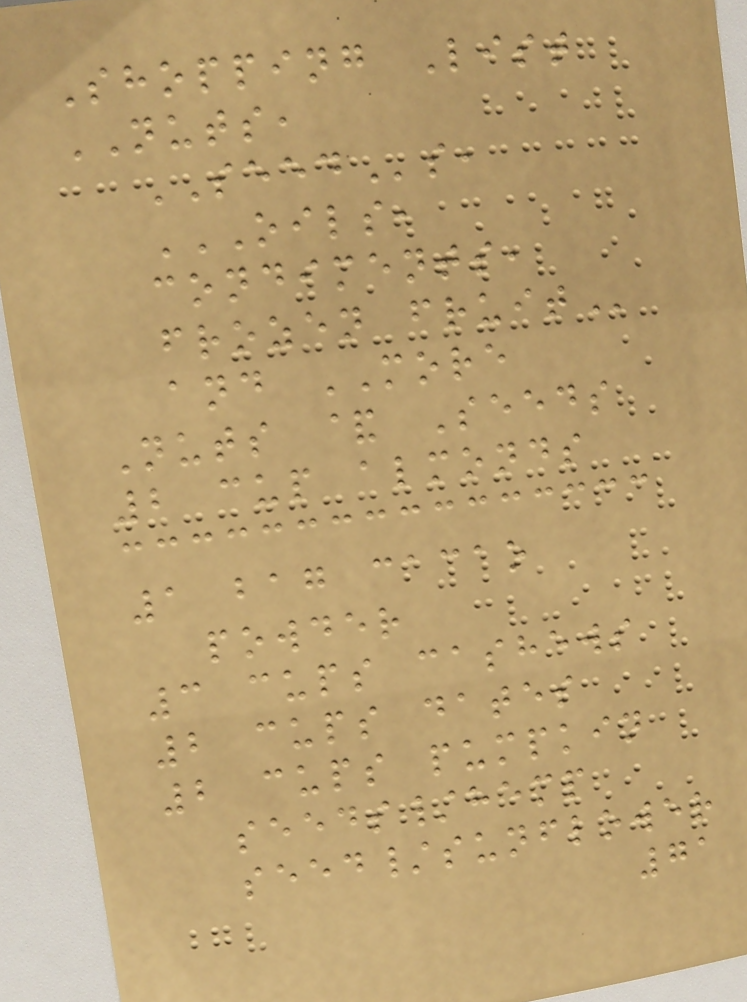Shopping List
NUTS,
SEEDs,
OILS,
CONDIMENTS,
FROZEN FRUIT
and MORE
Nuts & Seeds
2 cup almonds
1 bag cacao
powder
3 cups cashews
2 cups dates
2 cups pumpkin
seeds/hemp
seed/sunflower
71
